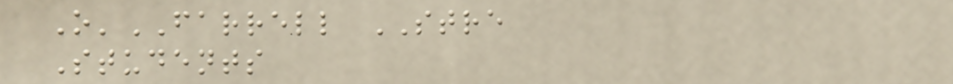O'FARRELL STRE
Students
